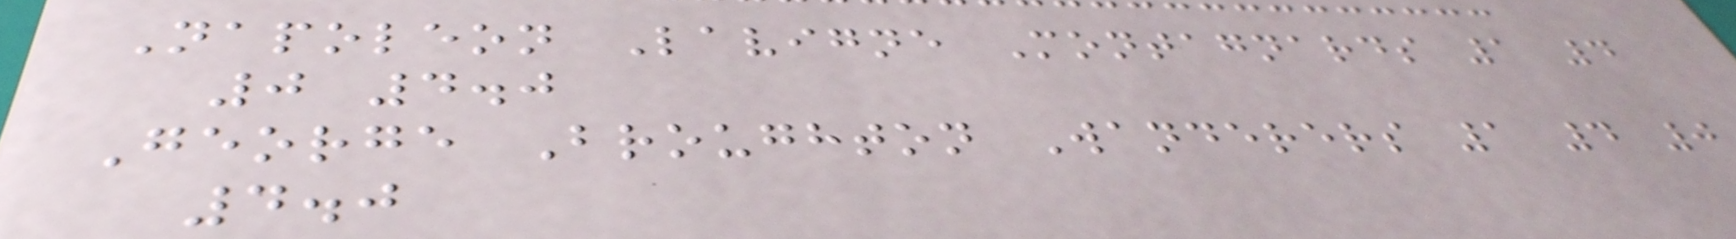Napoleon Lavigne Montagnards 1 4
0 4.0
George Broughton Wanderers 1 4 0
4.0
